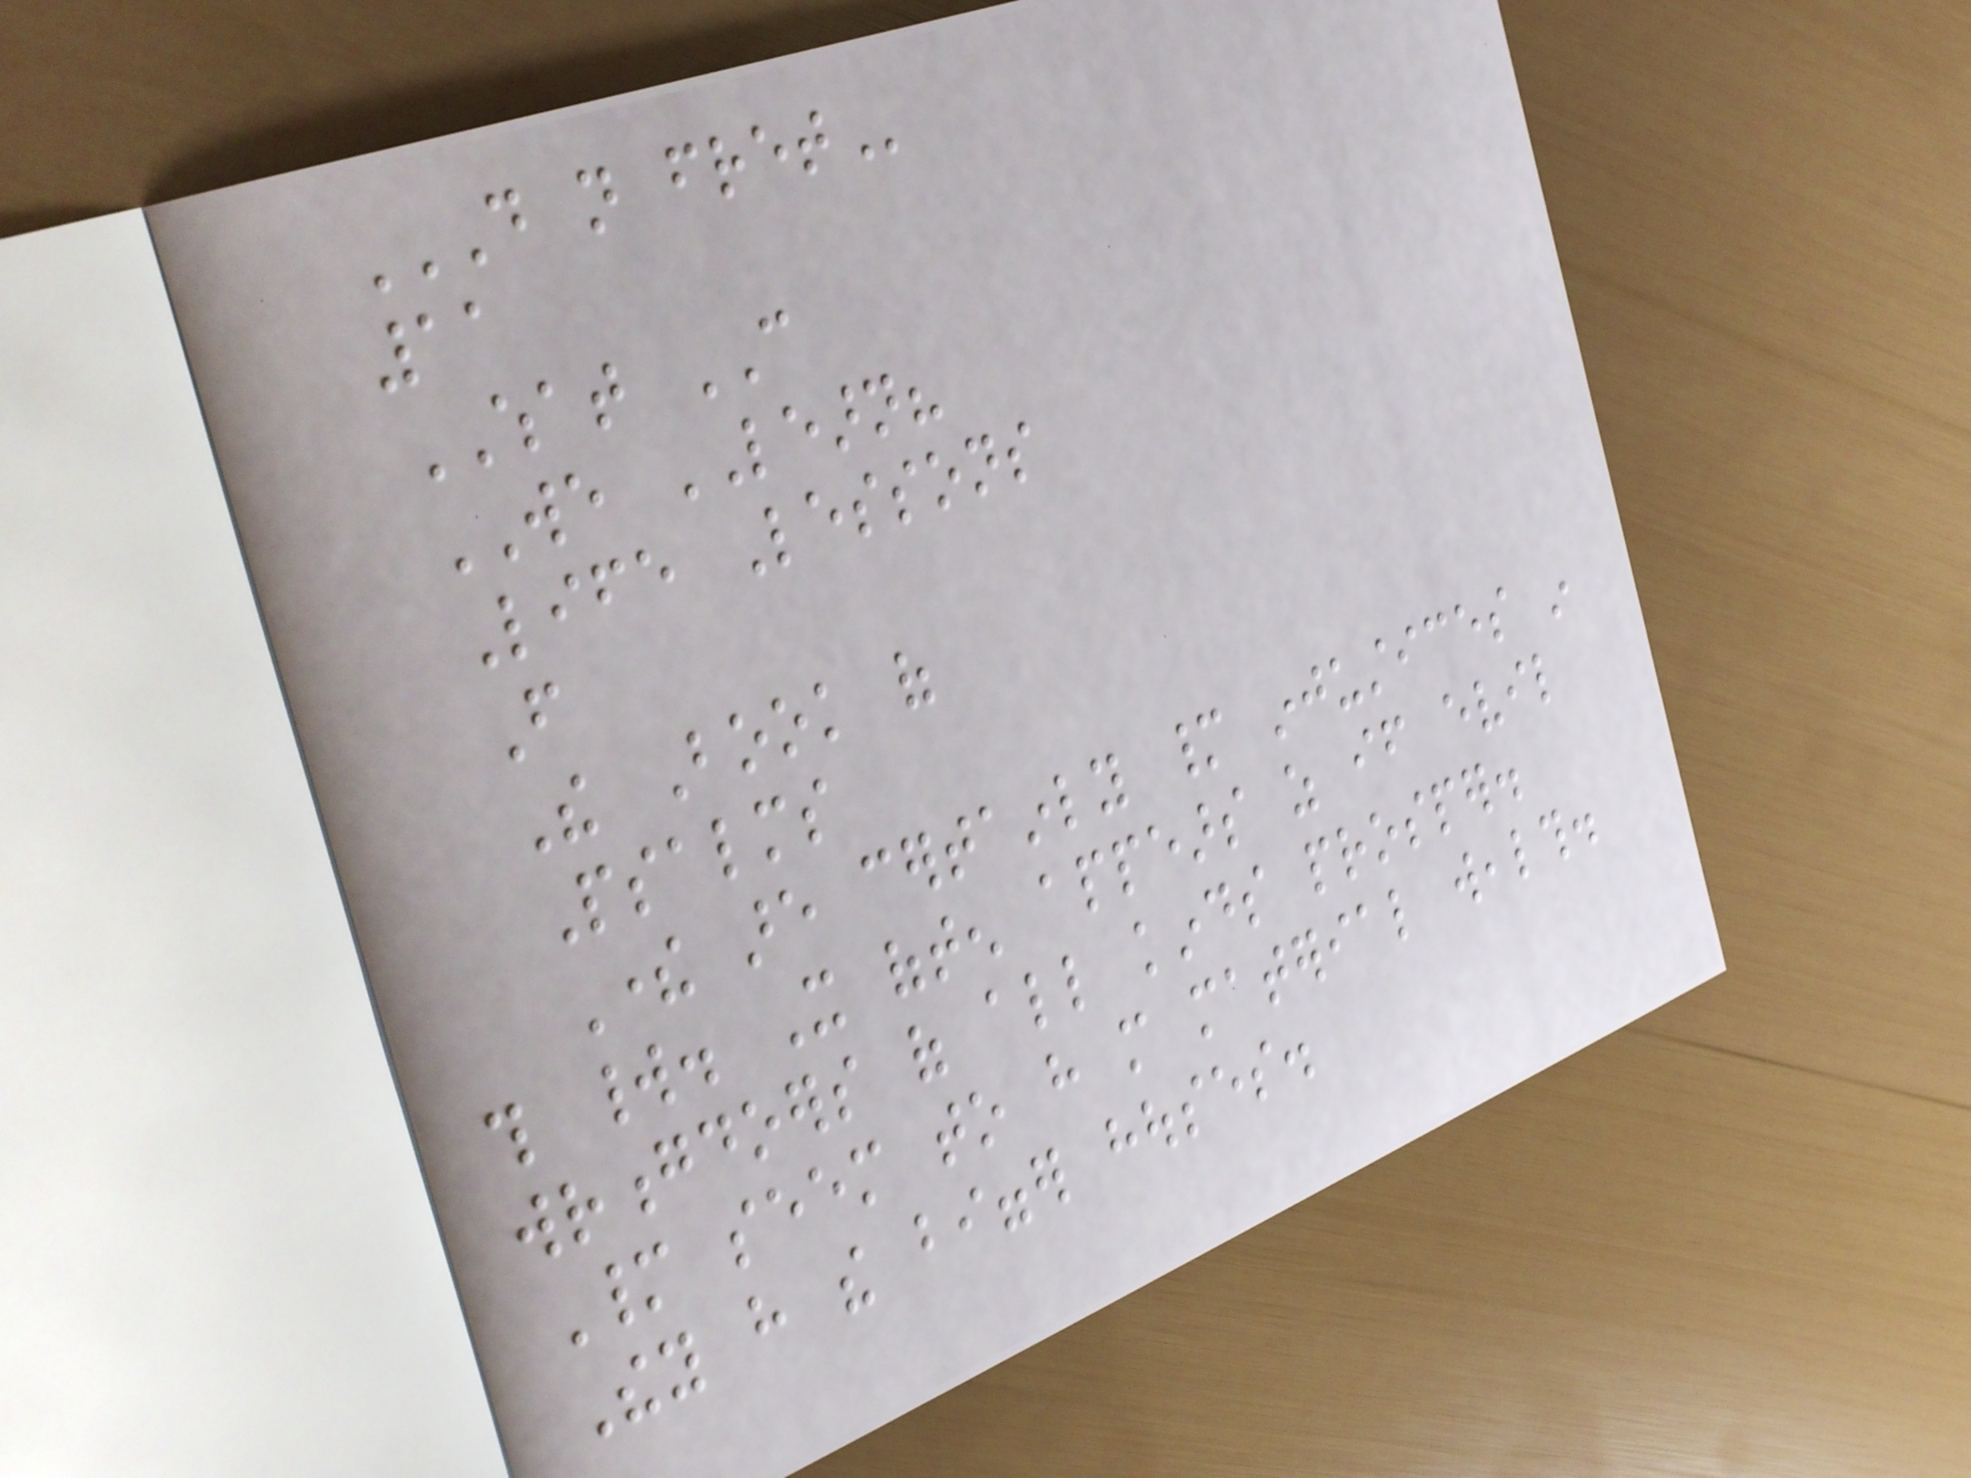DO NOT FRET
11
WHAT CAN
WE LEARN?
Life Lessons
From
The Book of
Psalms
There are certainly many injustices in
this world. It often appears as if evil
wrongdoers of all kinds prosper.
Many seem to have more material wealth.
They have the bigger houses.
